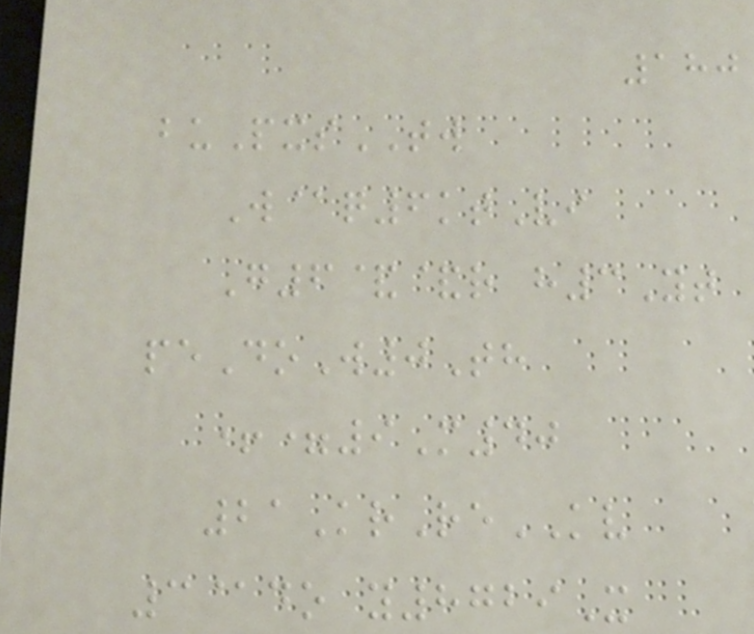180
buPxsTW
W@q6ktVi
G6&&r h3Yt
peDoW0Th
+=9M40
21KrReKV
3@do y8729X
